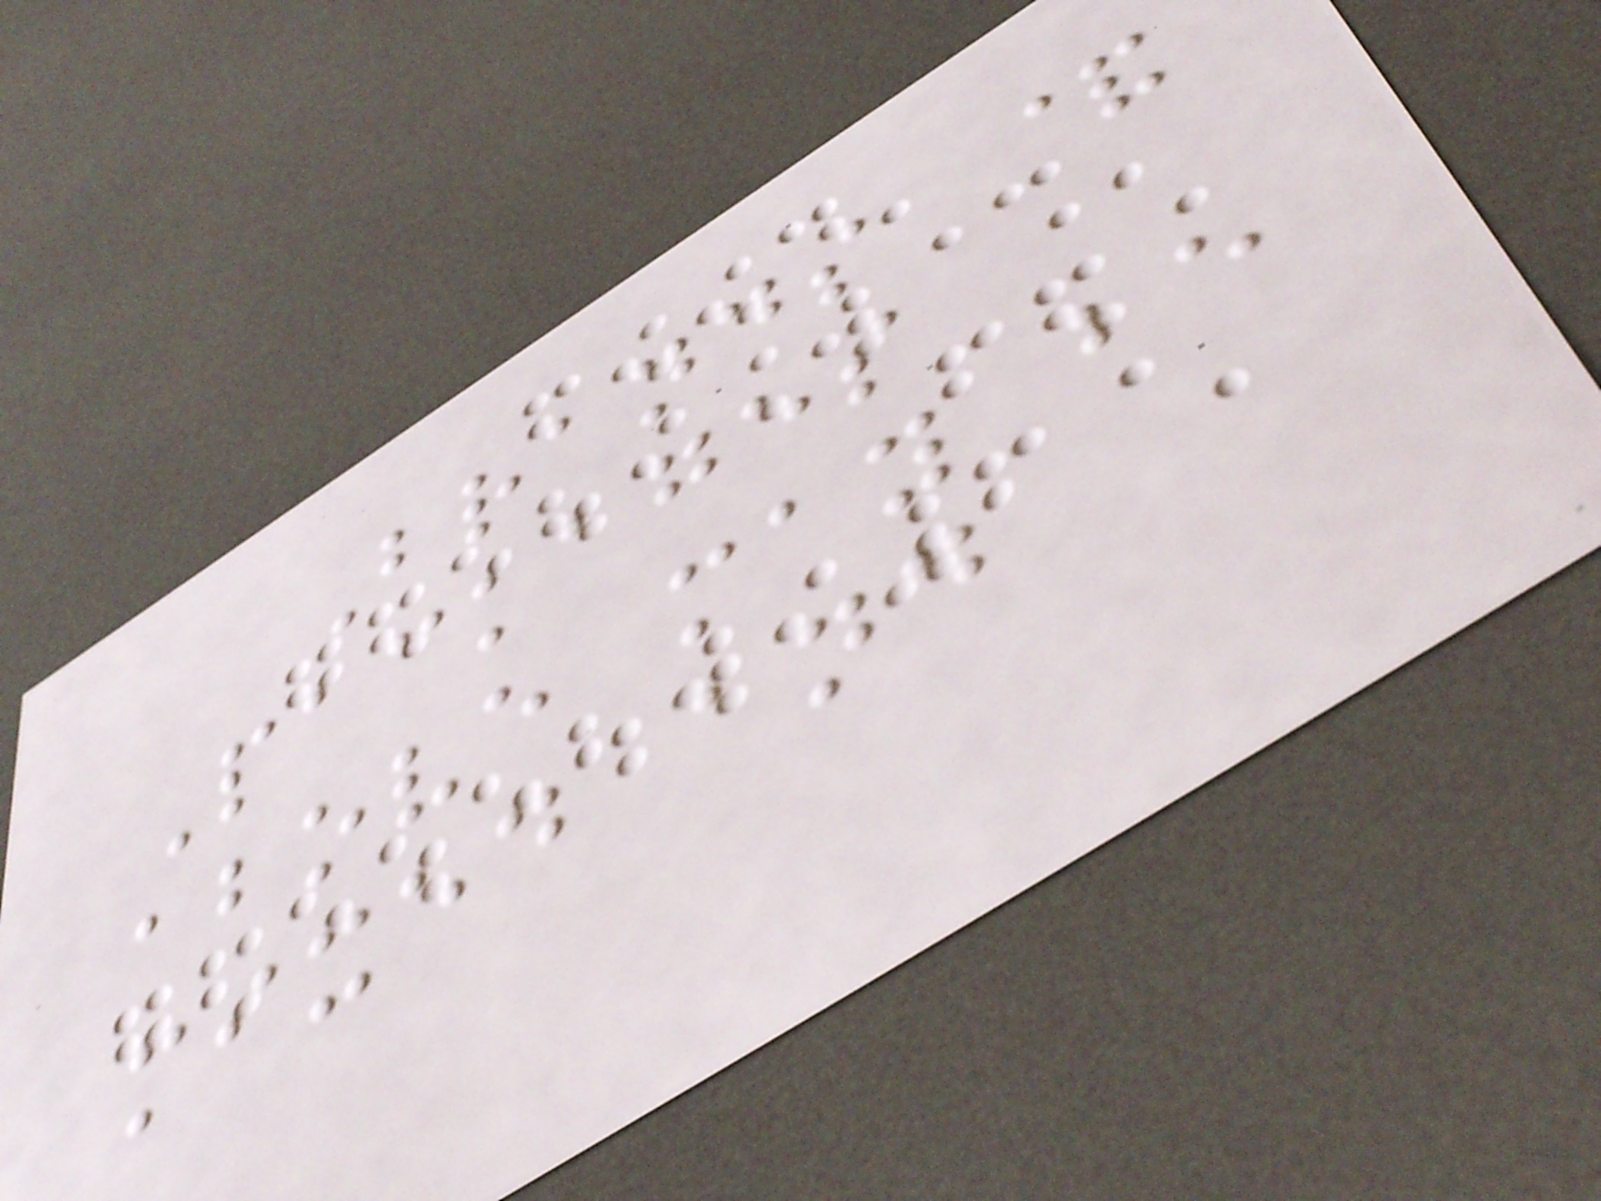Brands &
Packages
above may be
mixed and
